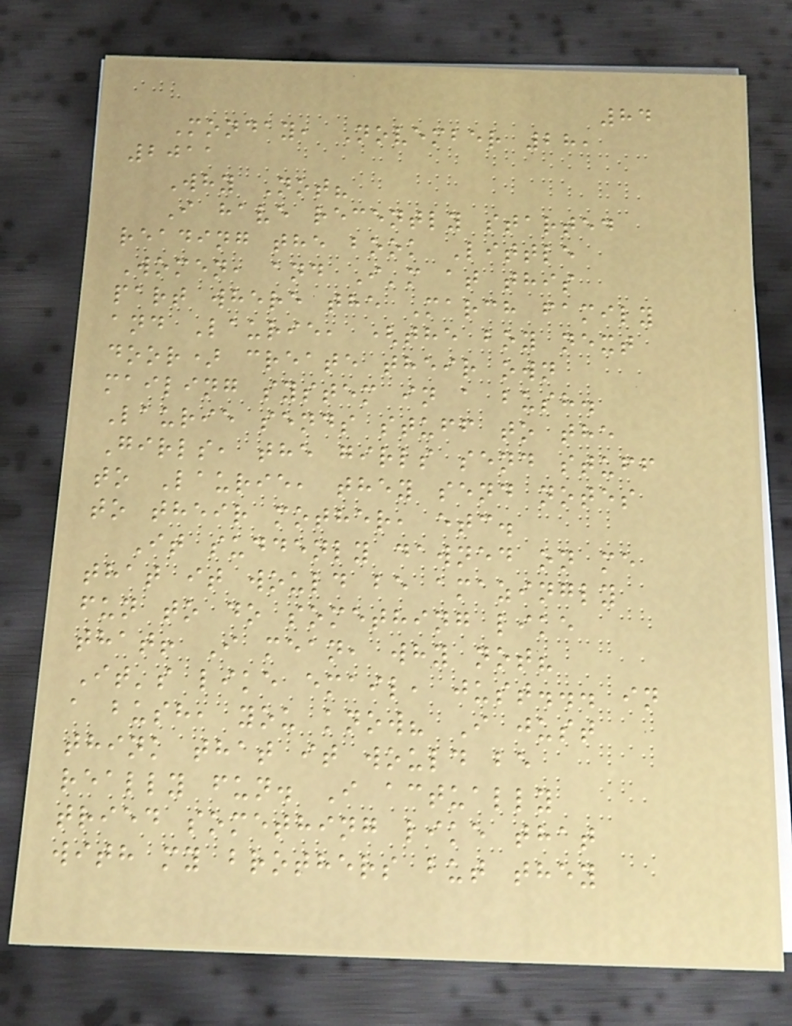84
Monday, November 28,
2011
Why Not?
I have recently started
reading the book Little
Women, and I'm at this
part where the March family
and Laurie, (the boy next
door) create their own
mailing system in a bush.
Laurie sends stuff to the
Girls, the girls send stuff
to Laurie, they send notes
to their mother, etc.
It suddenly dawned on me
that it would be amazingly
fun to do something like
that! I mean, why not?
It's like email, just... in
a bush, you know? I just
think that it would be
really fun. I actually
tried something like that
with my brothers but they
